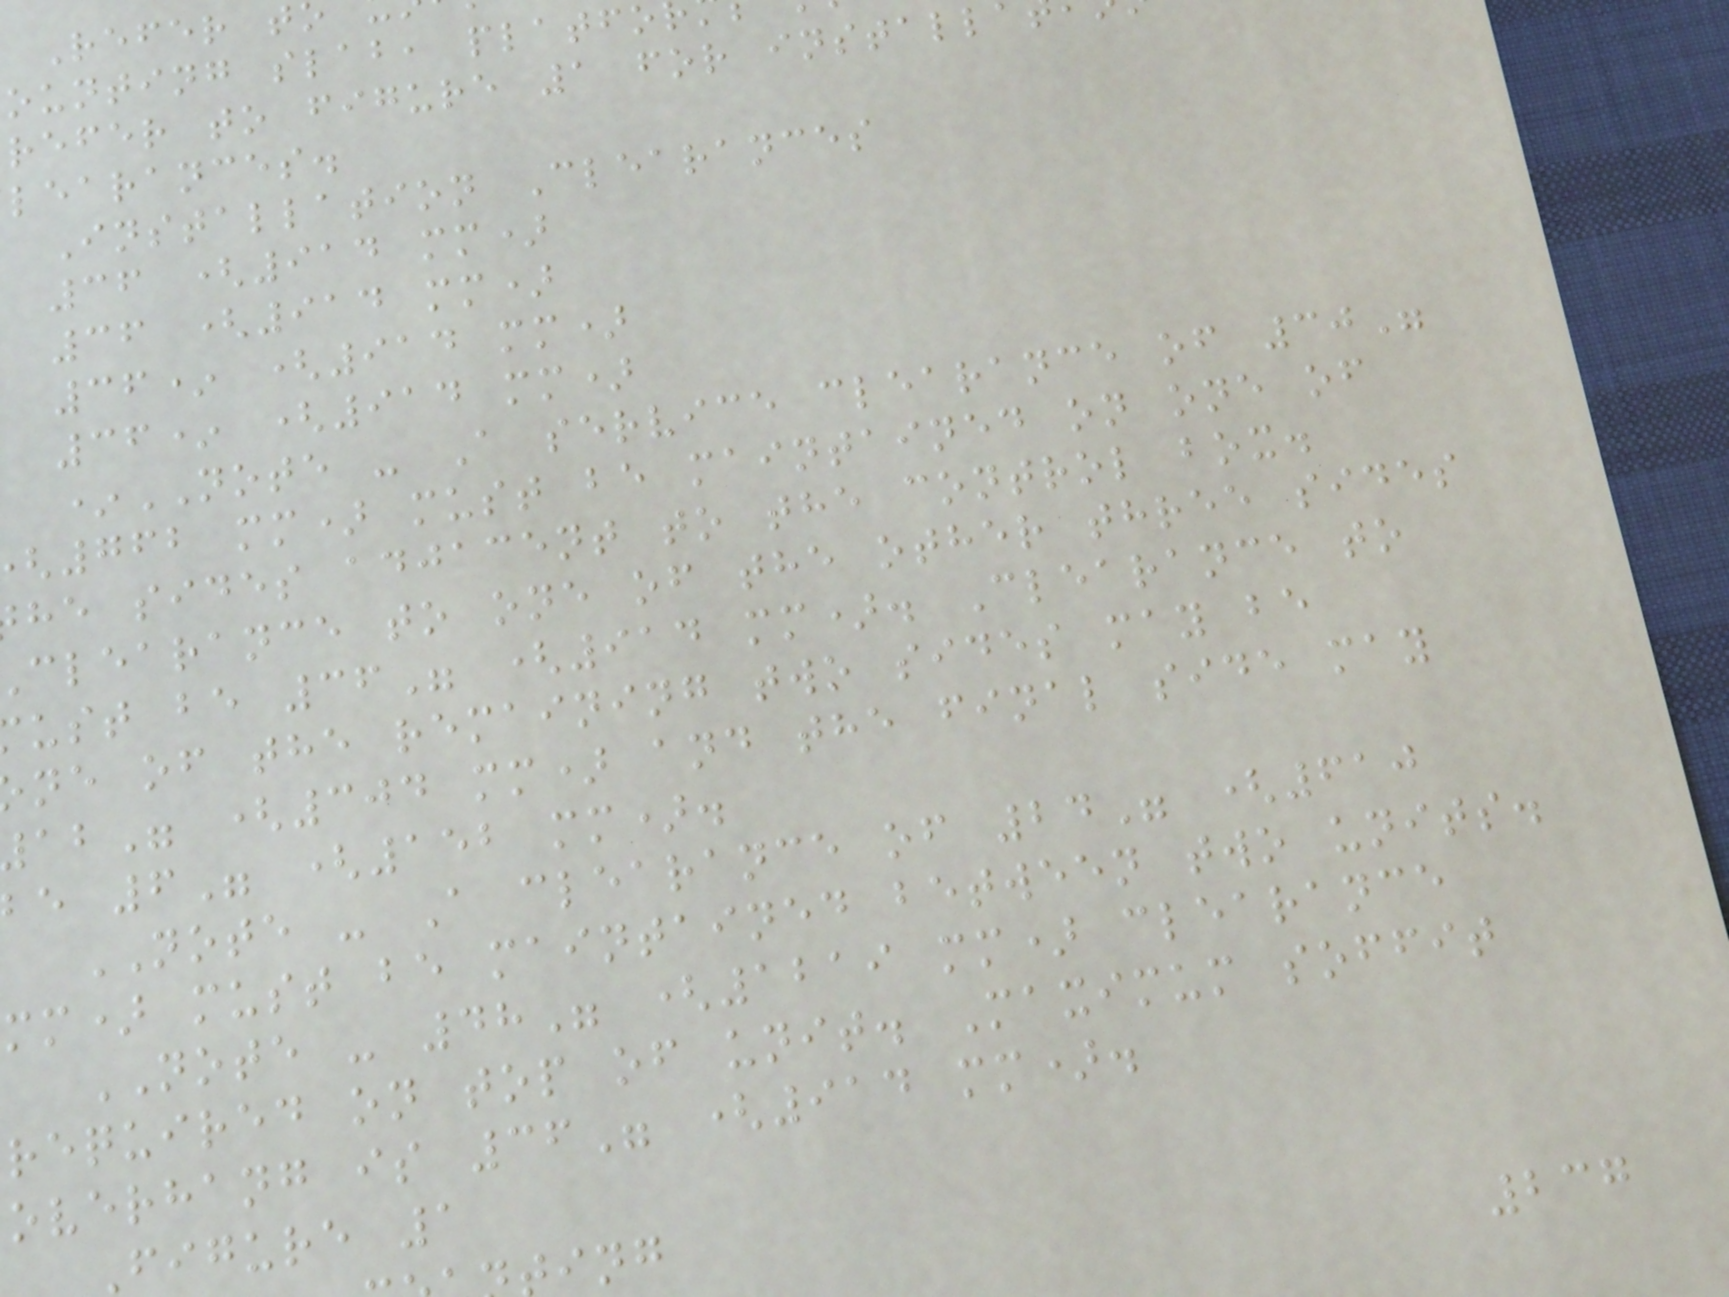ounting slab, platfo
refer to figure 1 for install
learances.
Installation Clearances
36 (914 mm)
36 (914 mm)
36* (914 mm)
36* (914 mm)
*NOTE - A service clearance of 30"
762 mm) must be maintained on one of
he sides adjacent to the control box.
clearance to one of the other three sides
ust be 36" (914 mm). Clearance to
ne of the remaining two sides may be
be 6" (152 mm).
NOTE - A clearance of 24" (610
mm) must be maintained between two units.
NOTE - 48" (1219 mm) clearance
required on top of unit. Maximum soffit
overhang is 36" (914 mm).
figure 1
237
